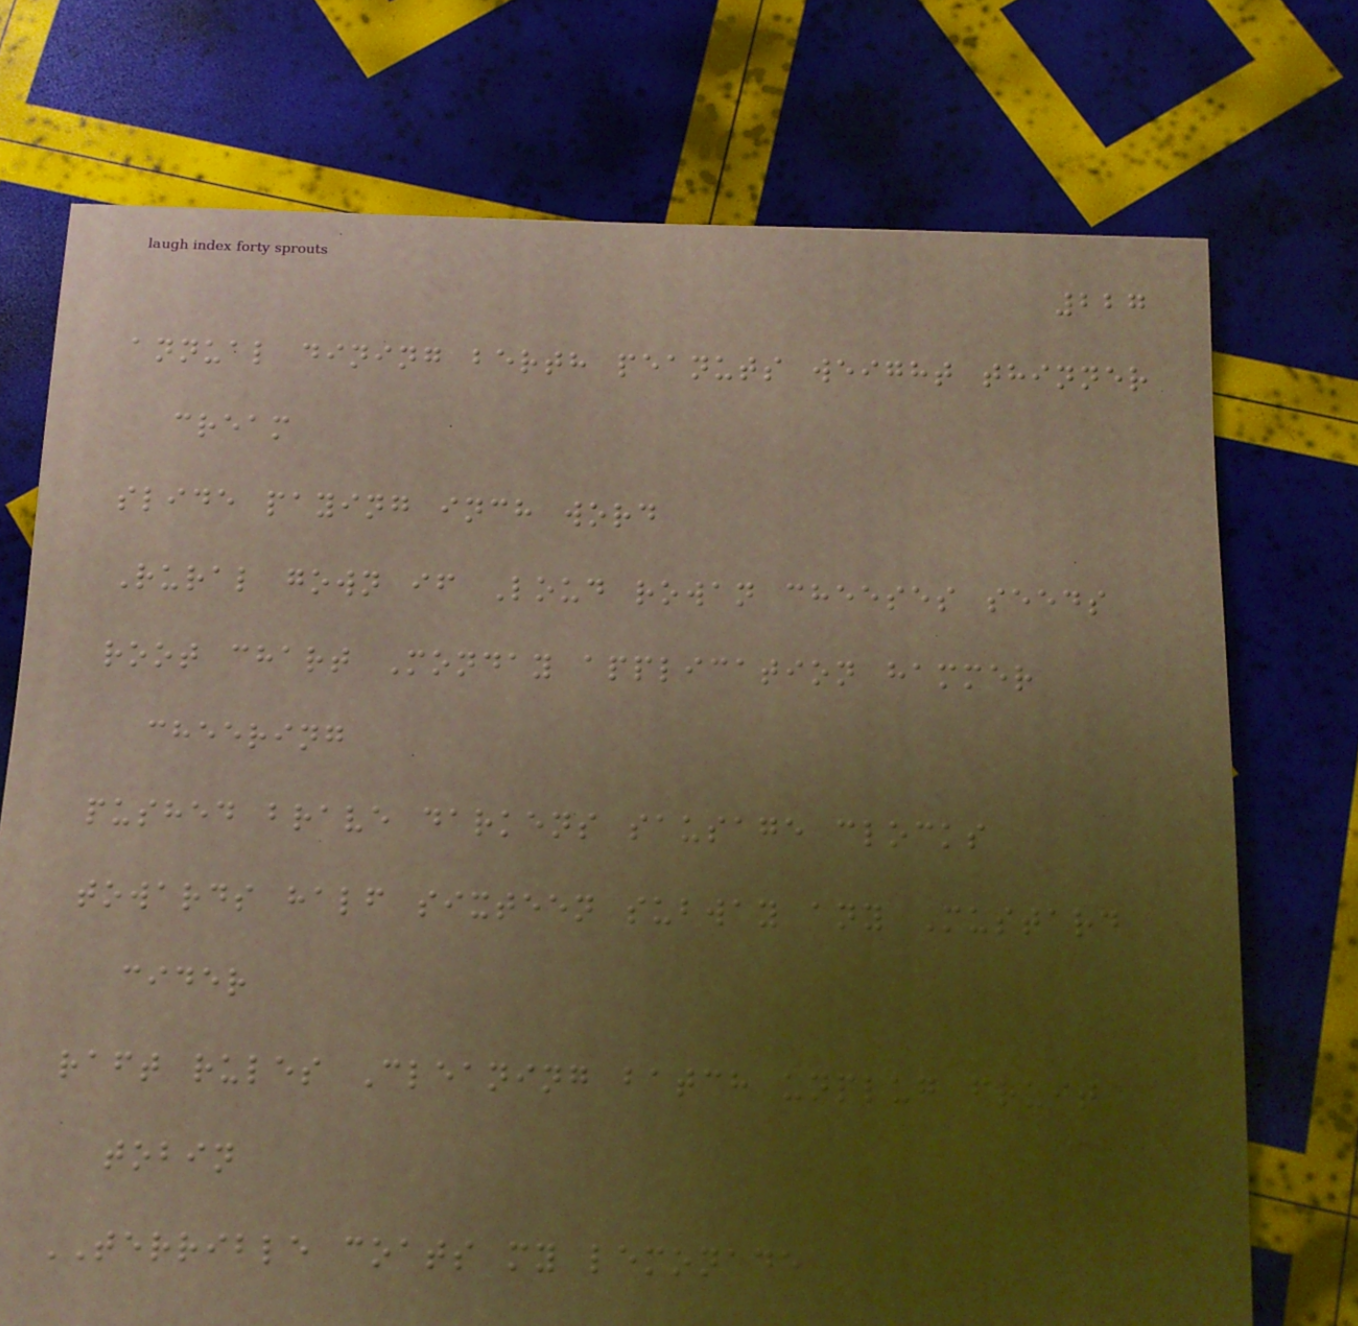227
annual dining berth peanuts weight thinner
cream
slide paying inch word
Rural gown if Loud rowan cheeses seeds
root chart Monday application hammer
cheering
pushed brave darkens sausage clocks
towards half sixteen subway any Mustard
cider
raft rules Cleaning batch unplug fruit
tobin
TERRIBLE coats my lemonade
